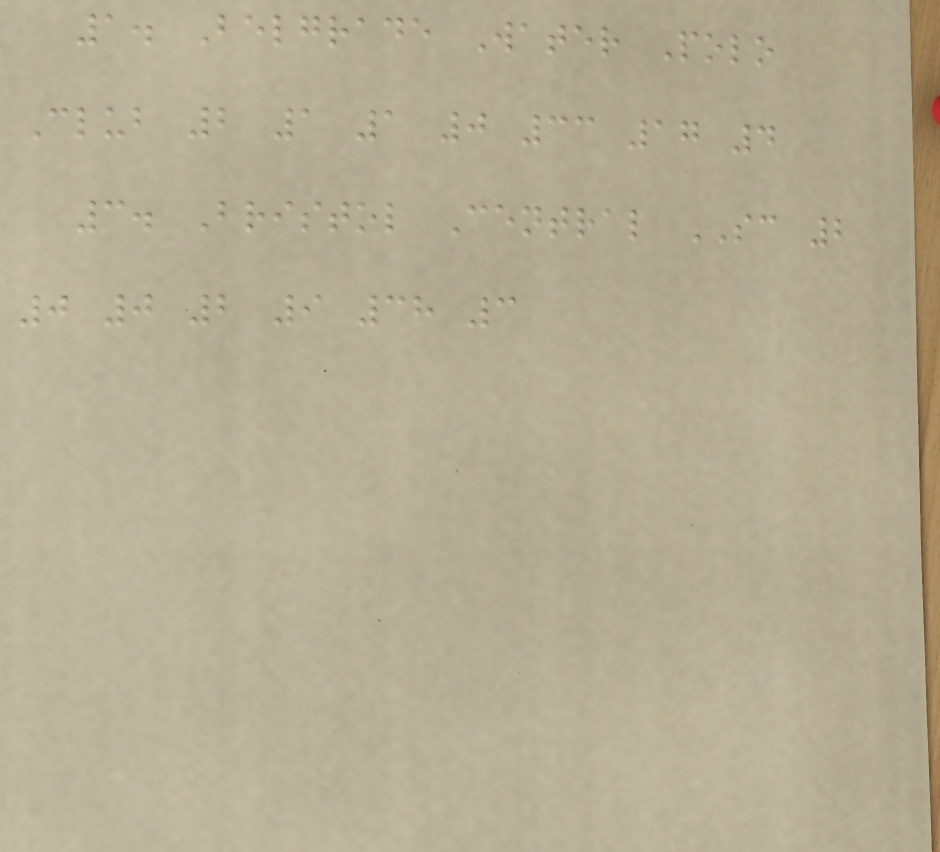1. Belgrade Water Polo
Club 2 1 1 0 33 17 4
3. Bristol Central SC 2
0 0 2 9 38 3
